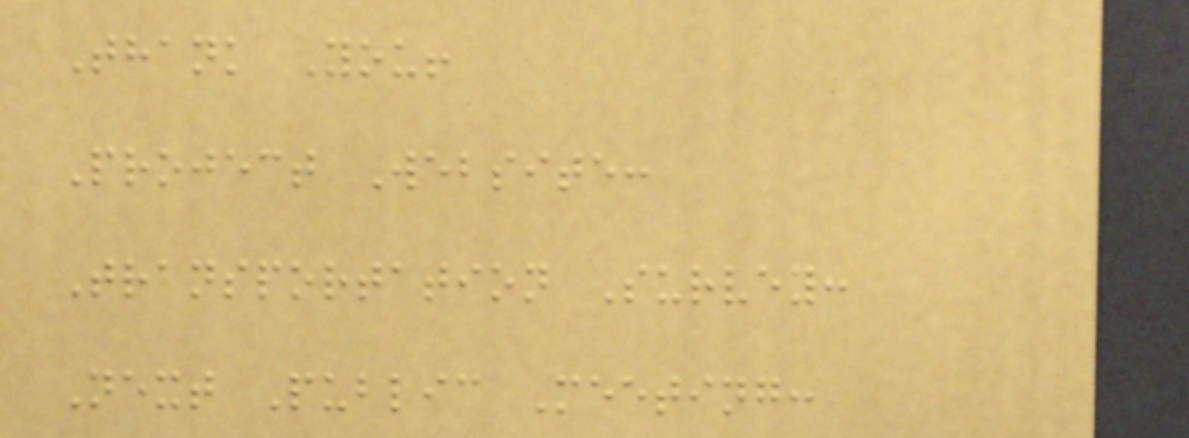Thank You!
Project Website:
Transportation Survey:
Next Public Meeting:
